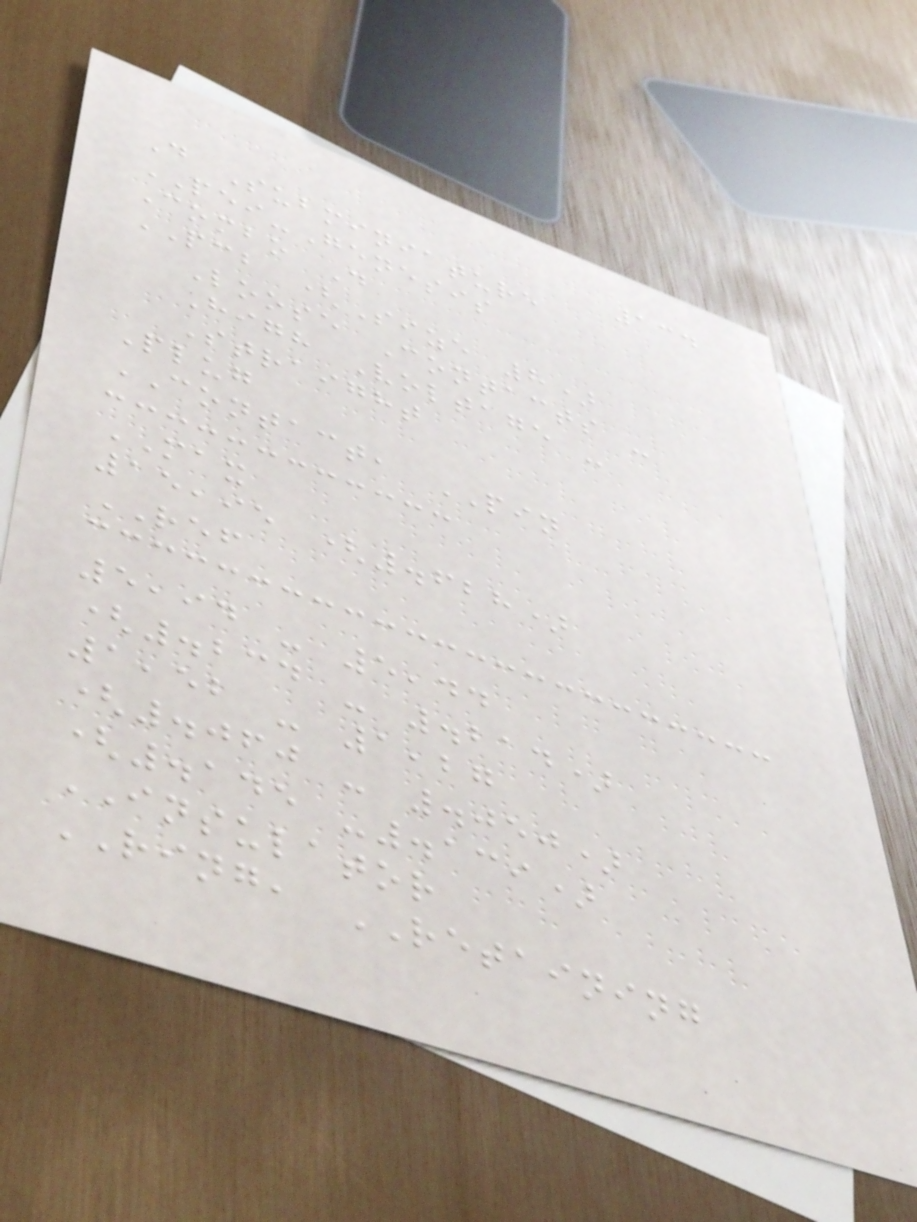134
D Subminiature
PEI-Genesis
Combo D
PCB (Size 8)
Loose Contacts -
High Voltage -
Straight
Plug
CONTACT, PIN
MAX
15,95 (.628)
REF
5,94 - 5,44
(.234 - .214)
1,52 - 1,27
(.060 - .050)
(.145 -.139)
INSULATOR
RING, RETAINING
